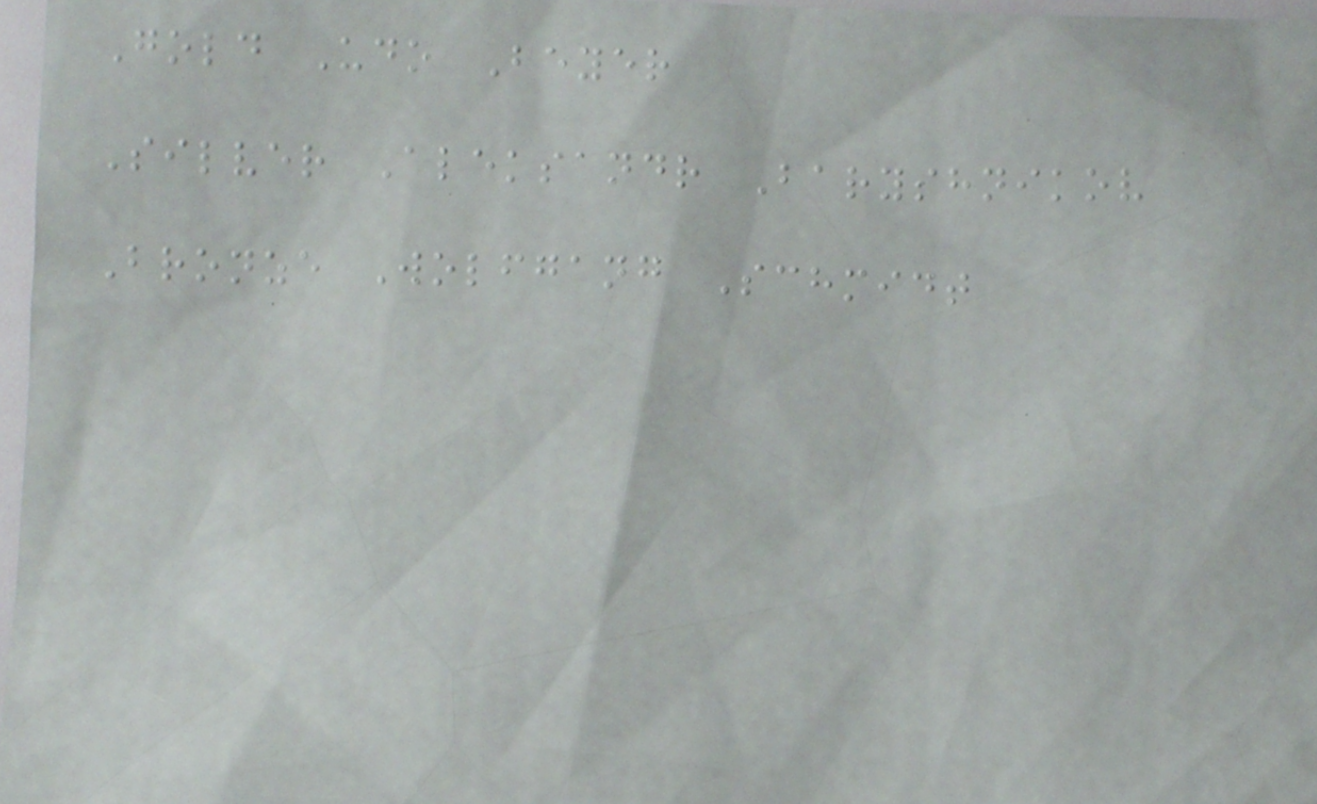Gold Udo Beyer
Silver Aleksandr Baryshnikov
Bronze Wolfgang Schmidt
